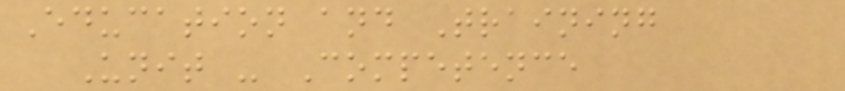Education and Training
Unit - Competence
